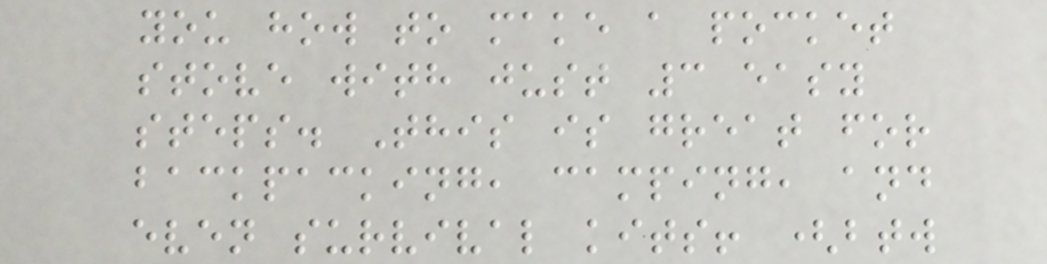you how to make a pocket
stove with just 3 easy
steps. This is great for
backpacking, camping, and
even survival kits! (btw
